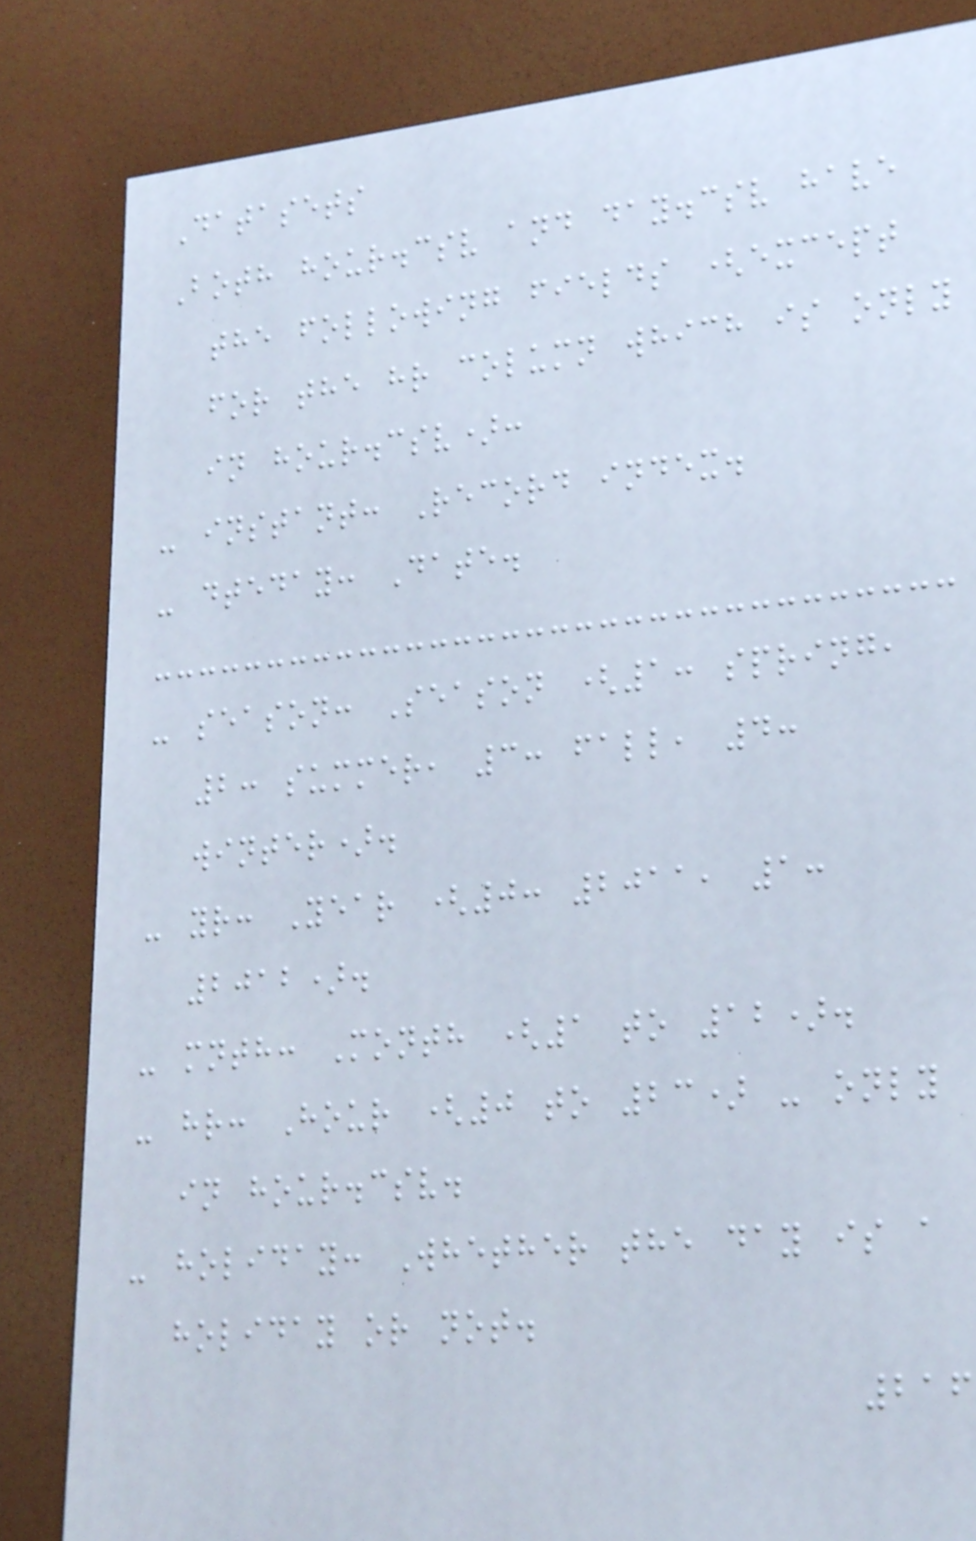Datasets
Both hour.csv and day.csv have
the following fields (except
for the hr column which is only
in hour.csv):
- instant: Record index.
- dteday: Date.
- season: Season (1: spring,
2: summer, 3: fall, 4:
winter).
- yr: Year (0: 2011, 1:
2012).
- mnth: Month (1 to 12).
- hr: Hour (0 to 23) - only
in hour.csv.
- holiday: Whether the day is a
holiday or not.
216
